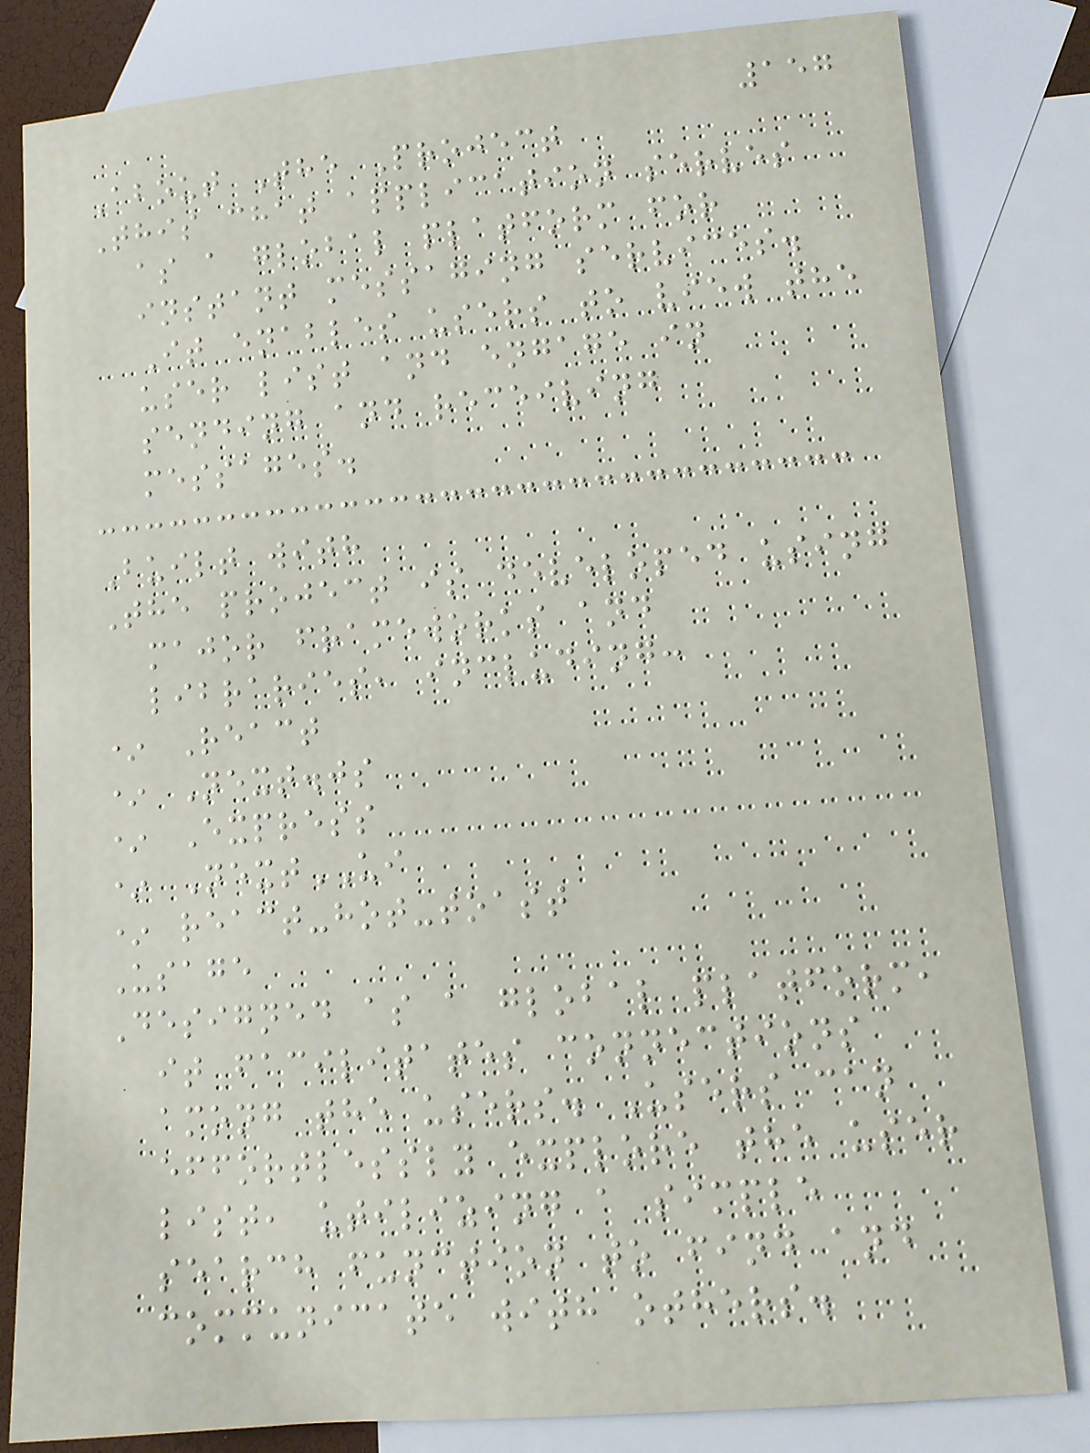157
About The Project
This chat application serves
as a global platform for
instant messaging services.
It enables users to view the
user list and engage in
sending and receiving
messages.
Built with
The project is developed using
major frameworks and
libraries, including:
* React
* Next.js
* Express
* NextUI
* react-hot-toast
Usage
Designed as a global platform,
it facilitates connections
among the users. Users can
effortlessly explore the user
list, utilizing a simple
search function to find and
communicate with others.
